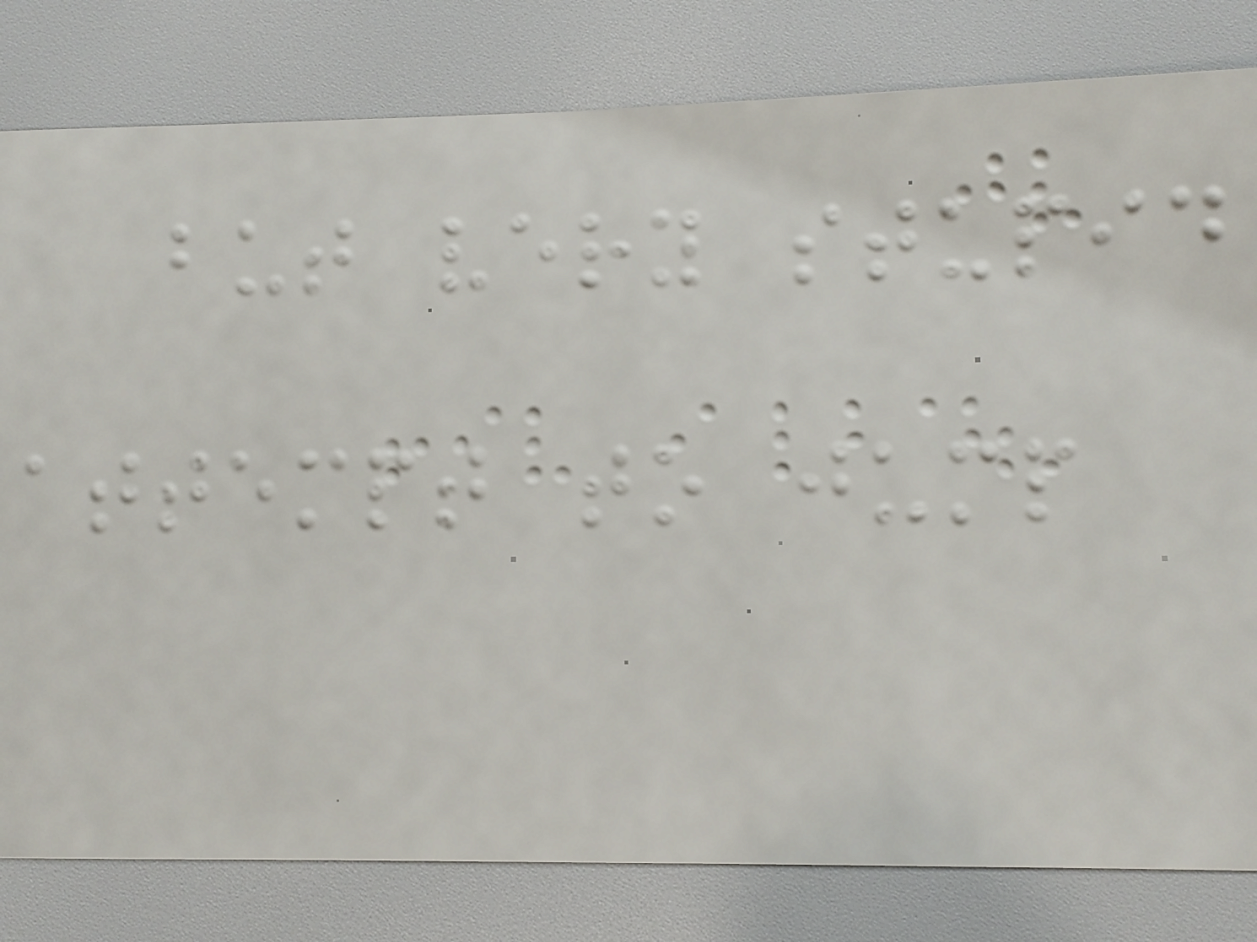but very stupid
attempt to jump
